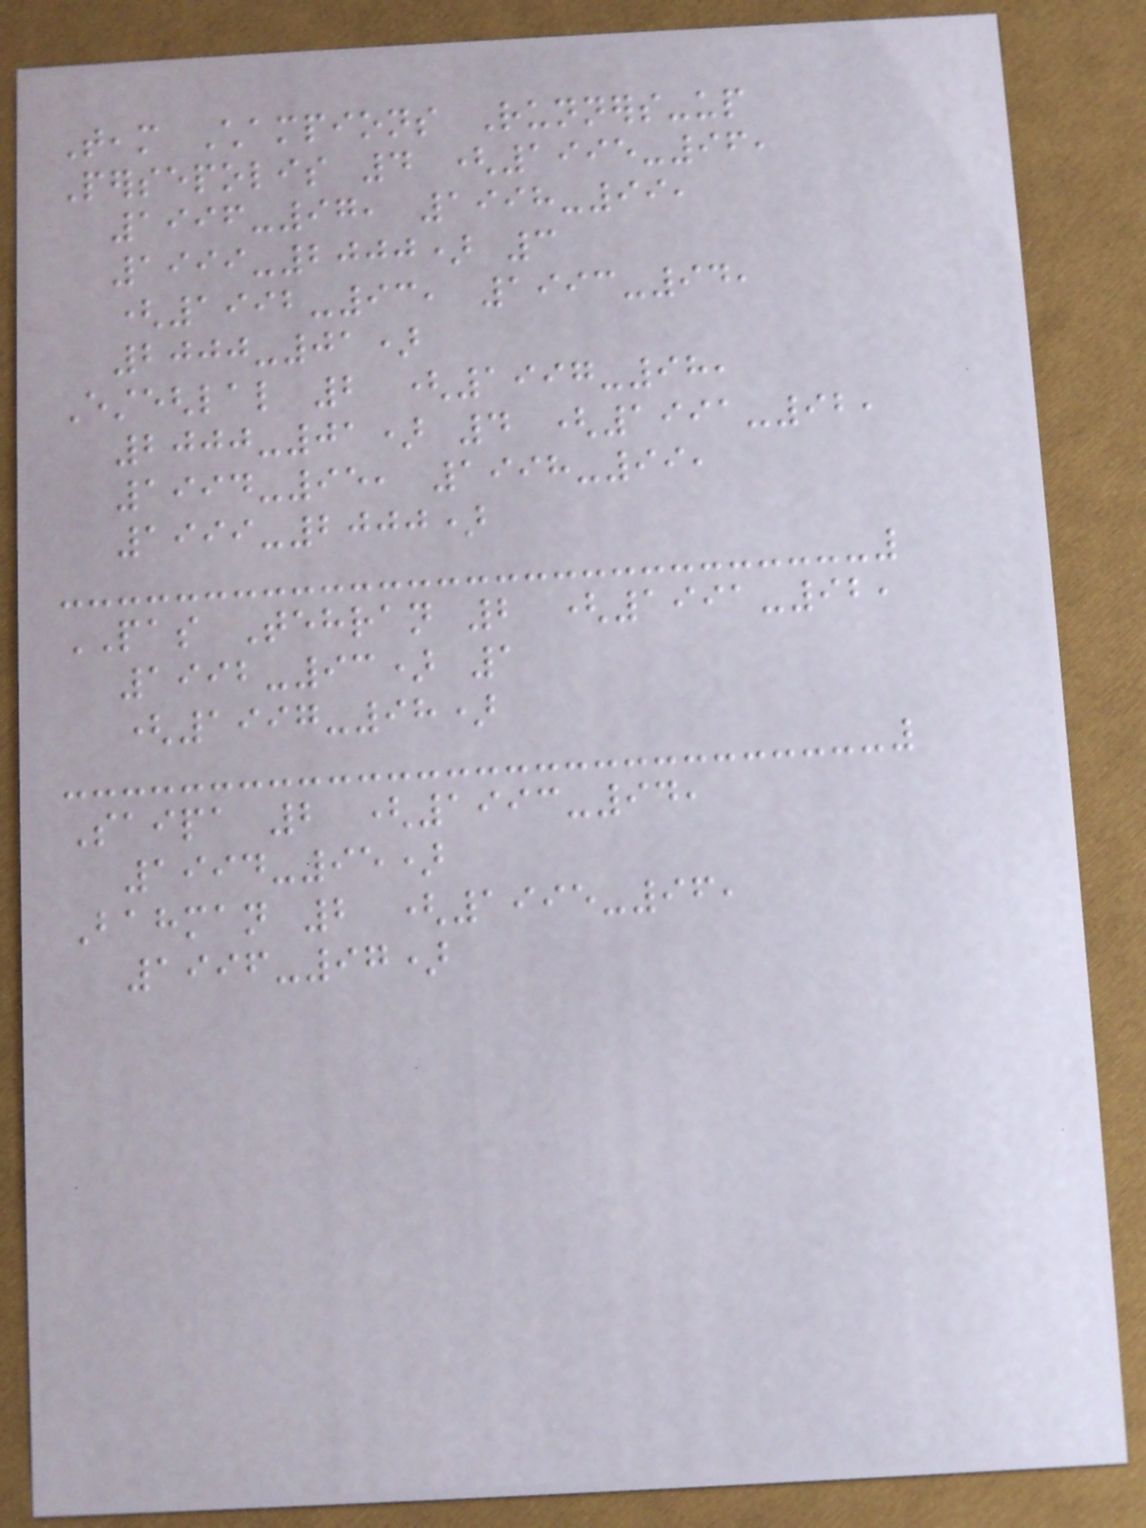Team Champions Runners-up
Persepolis 4 (1995-96,
1996-97, 1998-99,
1999-2000) 3
(1992-93, 1993-94,
2000-01)
Esteghlal 2 (1997-98,
2000-01) 4 (1991-92,
1994-95, 1998-99,
1999-2000)
PAS Tehran 2 (1991-92,
1992-93) 1
(1997-98)
Saipa 2 (1993-94,
1994-95)
Bahman 2 (1995-96,
1996-97)
